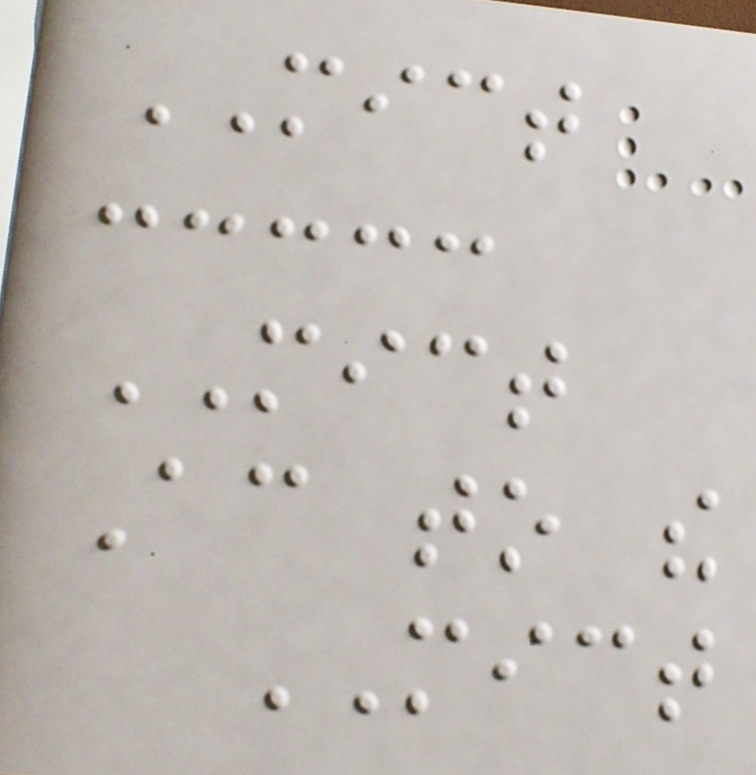MICT
MICT
According to the
MICT
